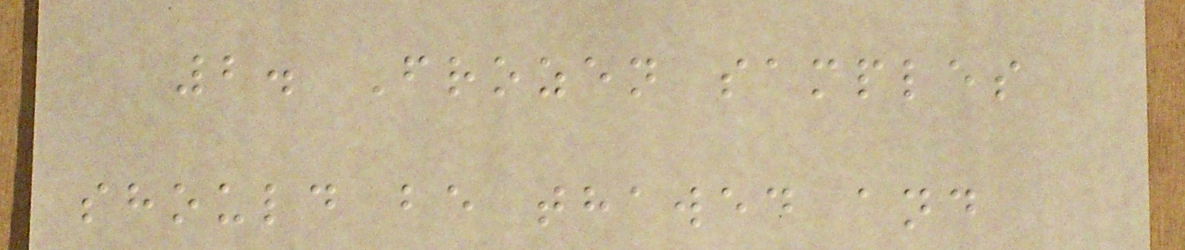2. Frozen samples
should be thawed and
